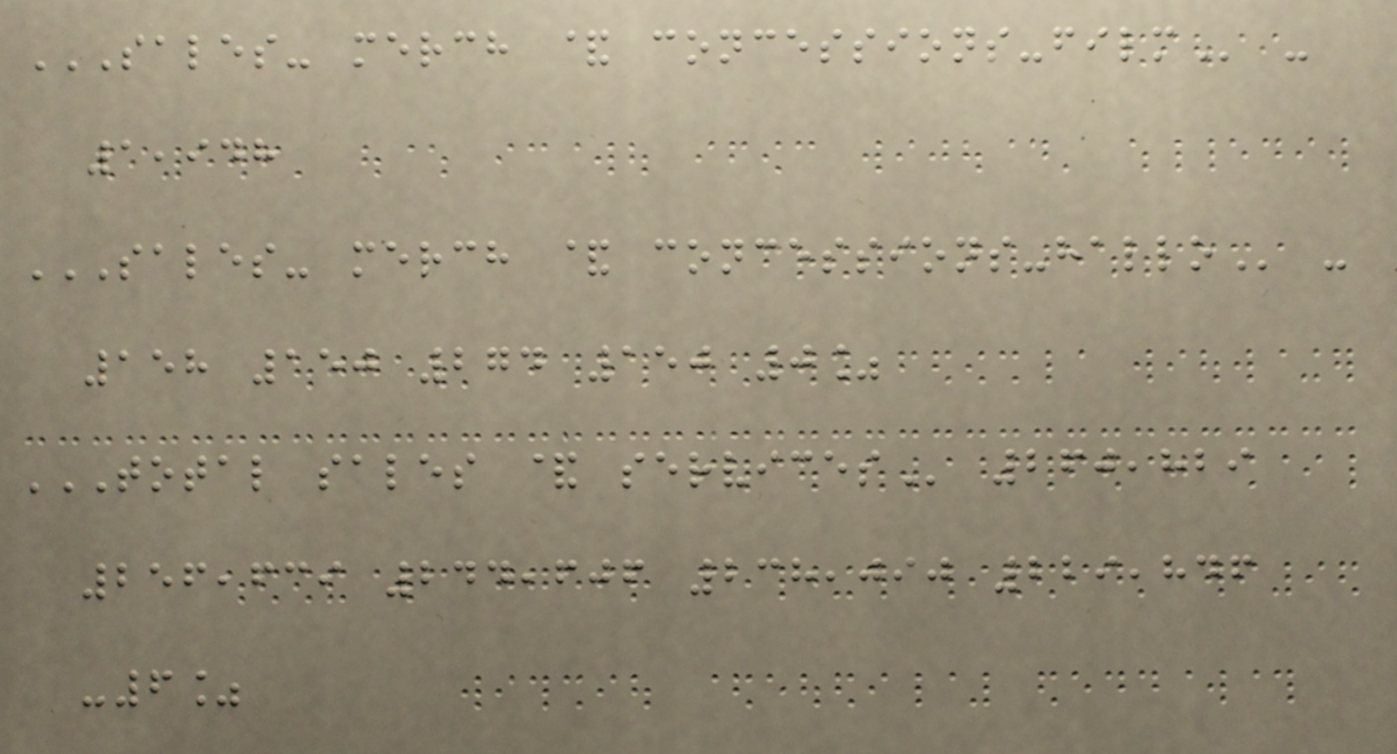SALES- MERCH & CONCESSIONS-FILM -
1,948
SALES- MERCH & CONCESSIONS-HALLO -
158 150 274 150 0%
TOTAL SALES & SERVICES 260,829
256,639 244,606 238,090 229,846
-6%
